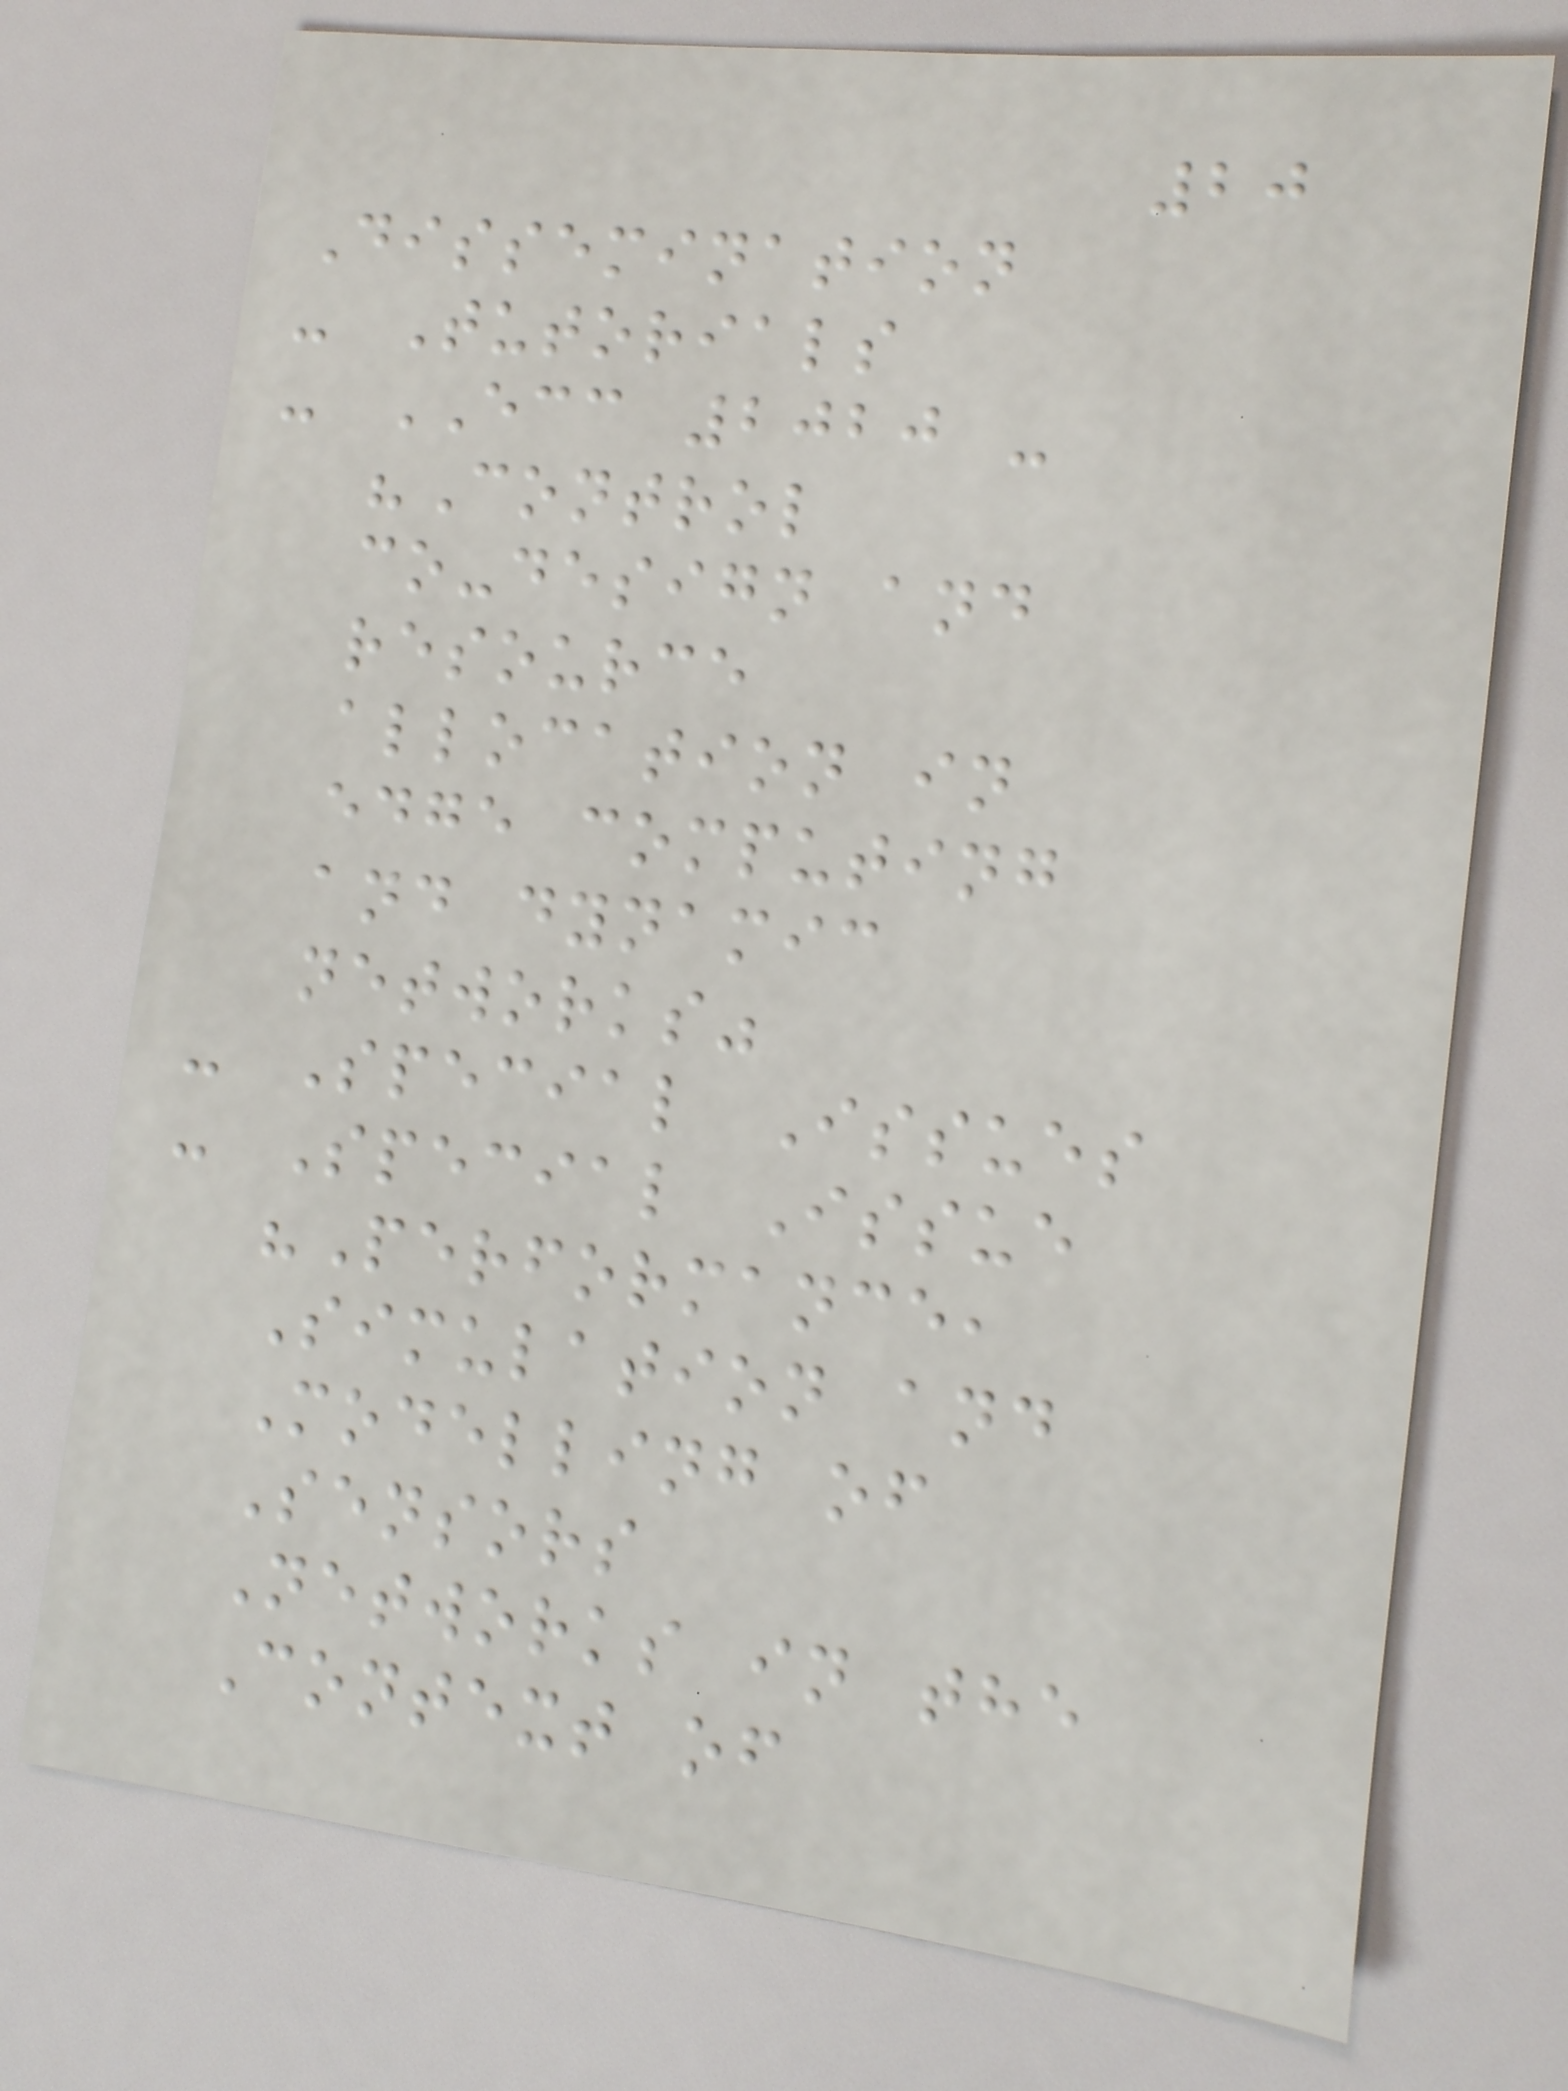20
Dissemination
- Tutorials
- ECC 2020 -
"Control
co-design and
resource
allocation in
edge computing
and dynamic
networks"
- Special Issues
- Special Issue
"Performance,
Simulation and
Modelling of
Sensors
Networks in the
Context of
